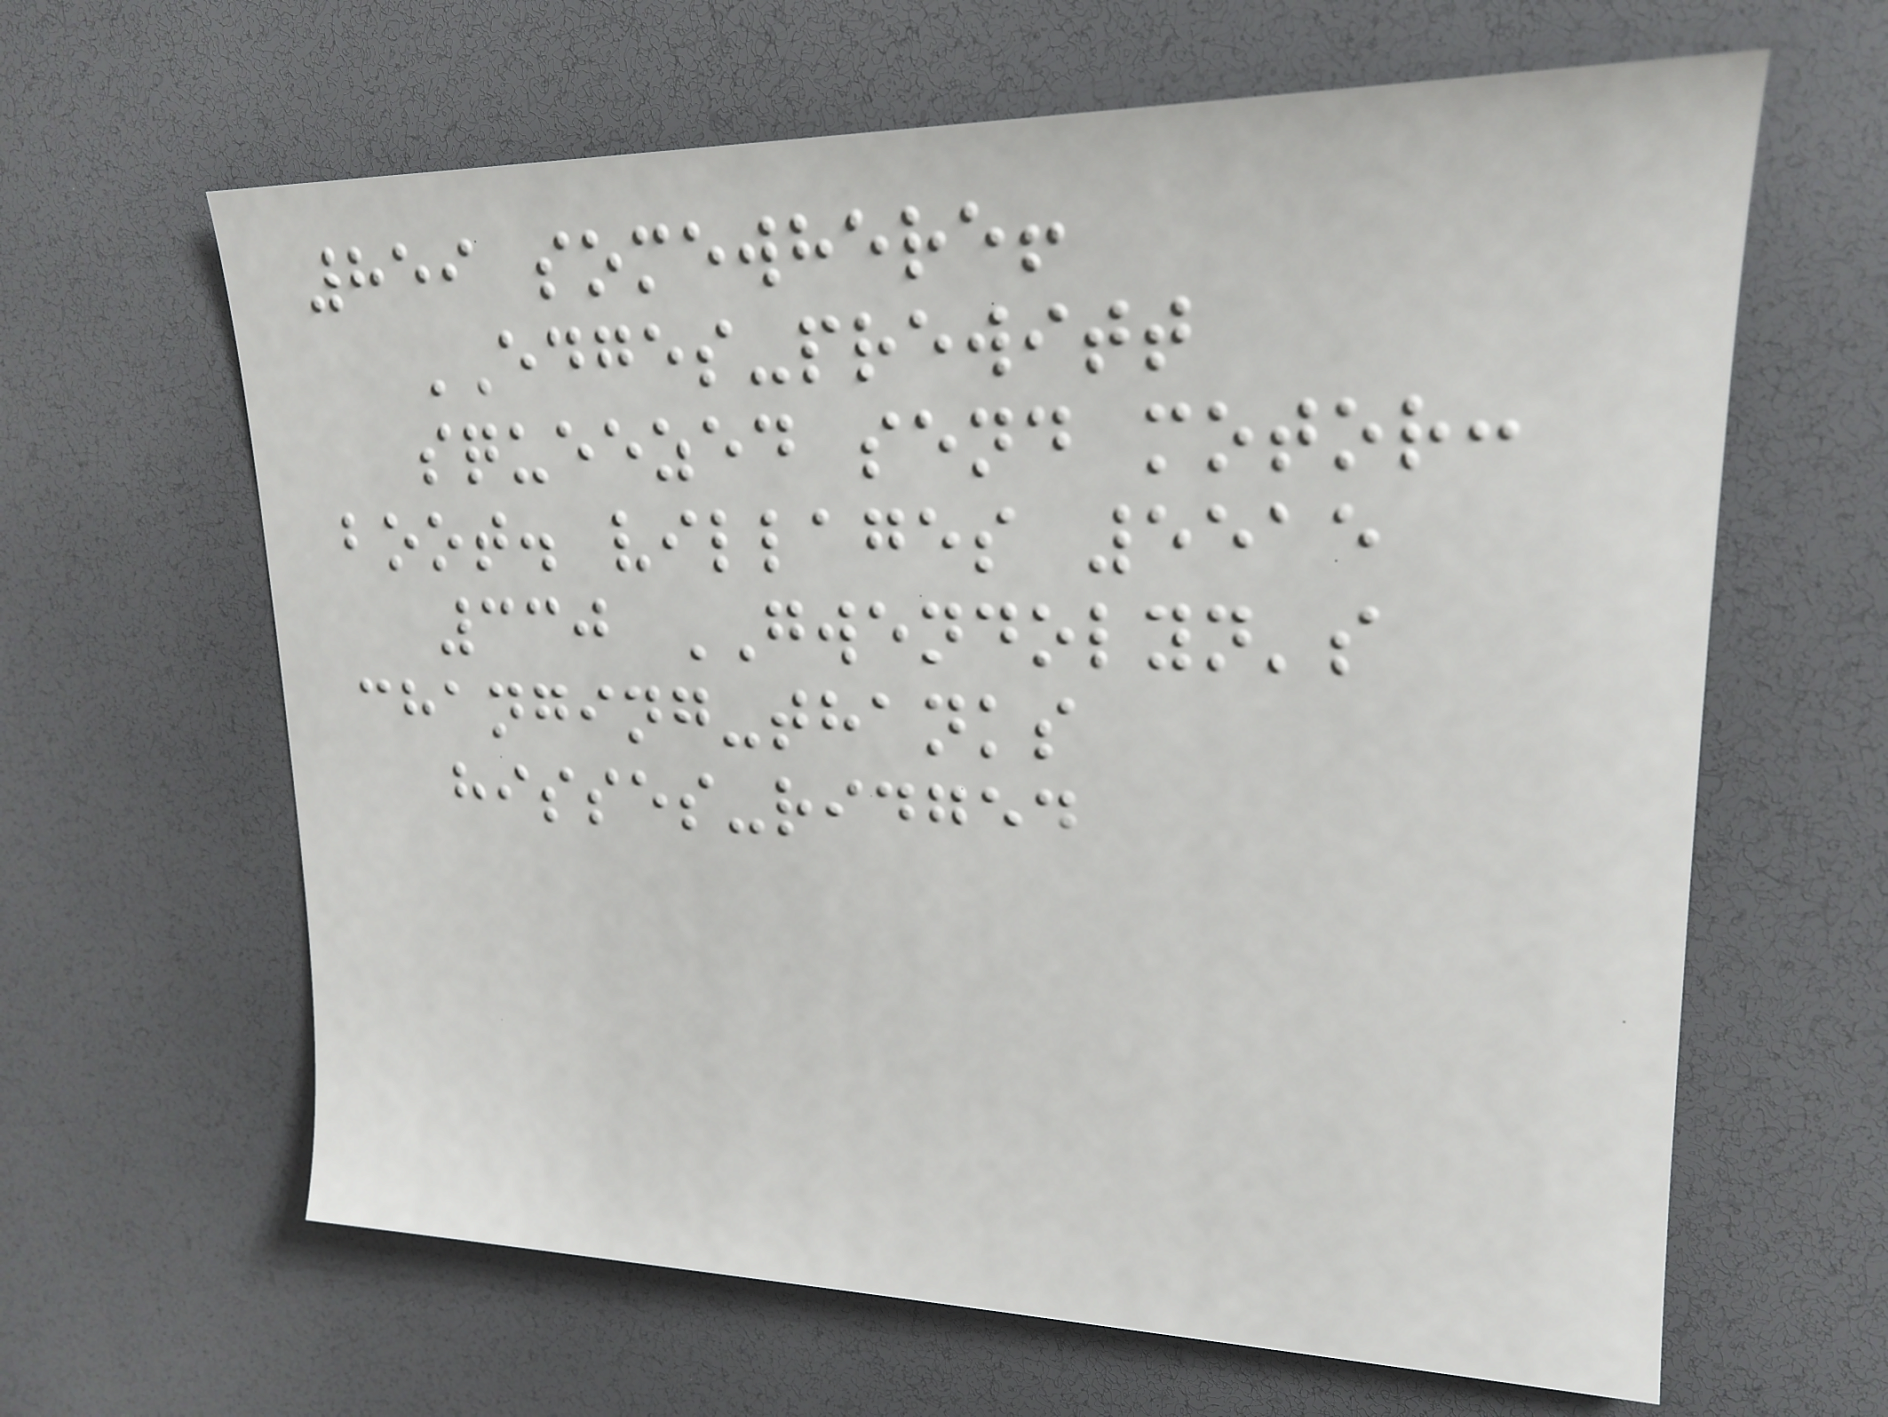859 somewhere!
EDGES-prewitt
squeezed send motor:
boot. villages 5515
330 GWENDOLYN's
changing-thanks
hisses-ridged
